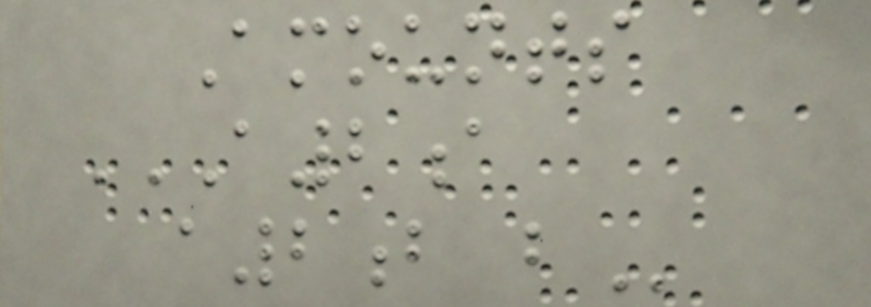Amounts
A2A
A2B B
